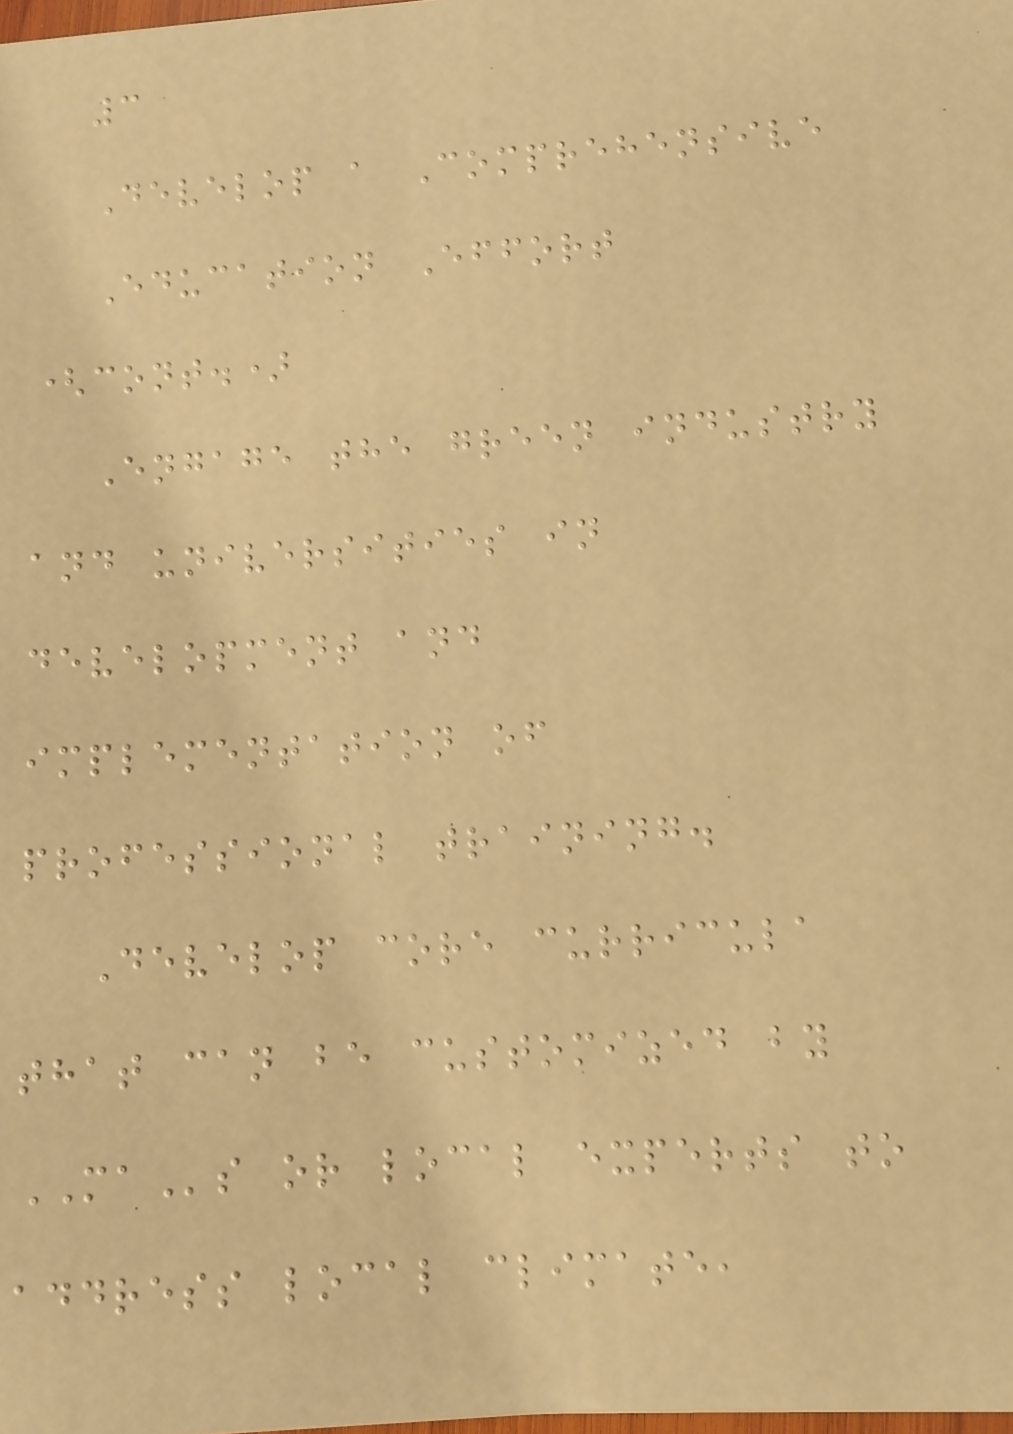3
Develop a Comprehensive
Education Effort
(cont.)
Engage the green industry
and universities in
development and
implementation of
professional training.
Develop core curricula
that can be customized by
MAs or local experts to
address local climate,
